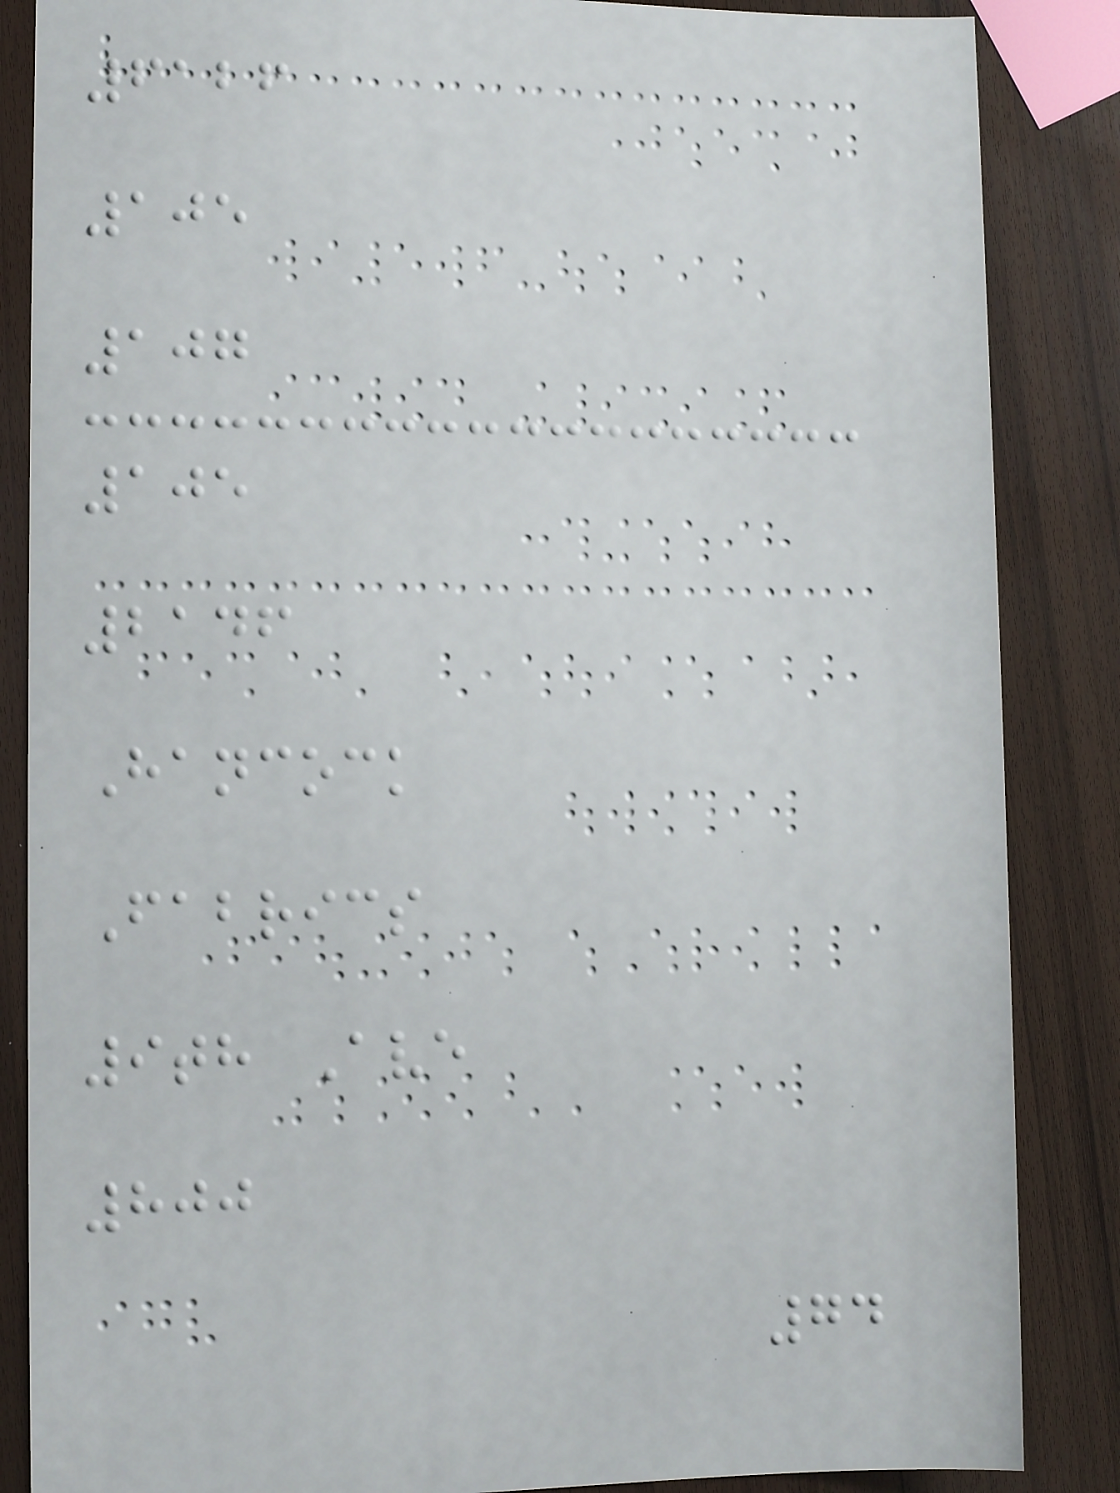6126
105
107
105
2146
Hancock
Fabrics
9th Ave
800
74
